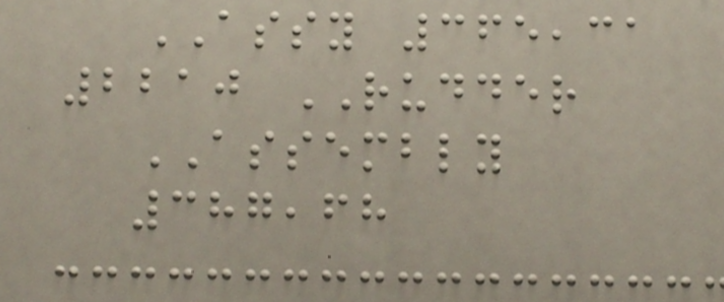ASSY 365,31
2210 RUDDER
ASSEMBLY
387,68
